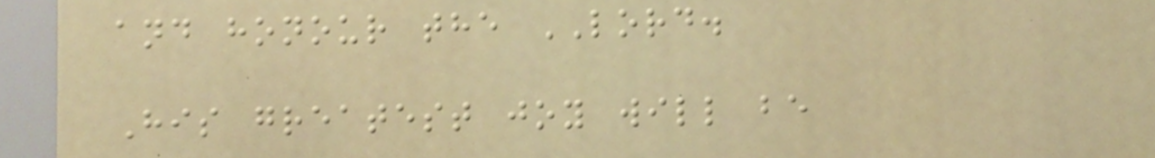and honour the LORD.
His greatest joy will be
